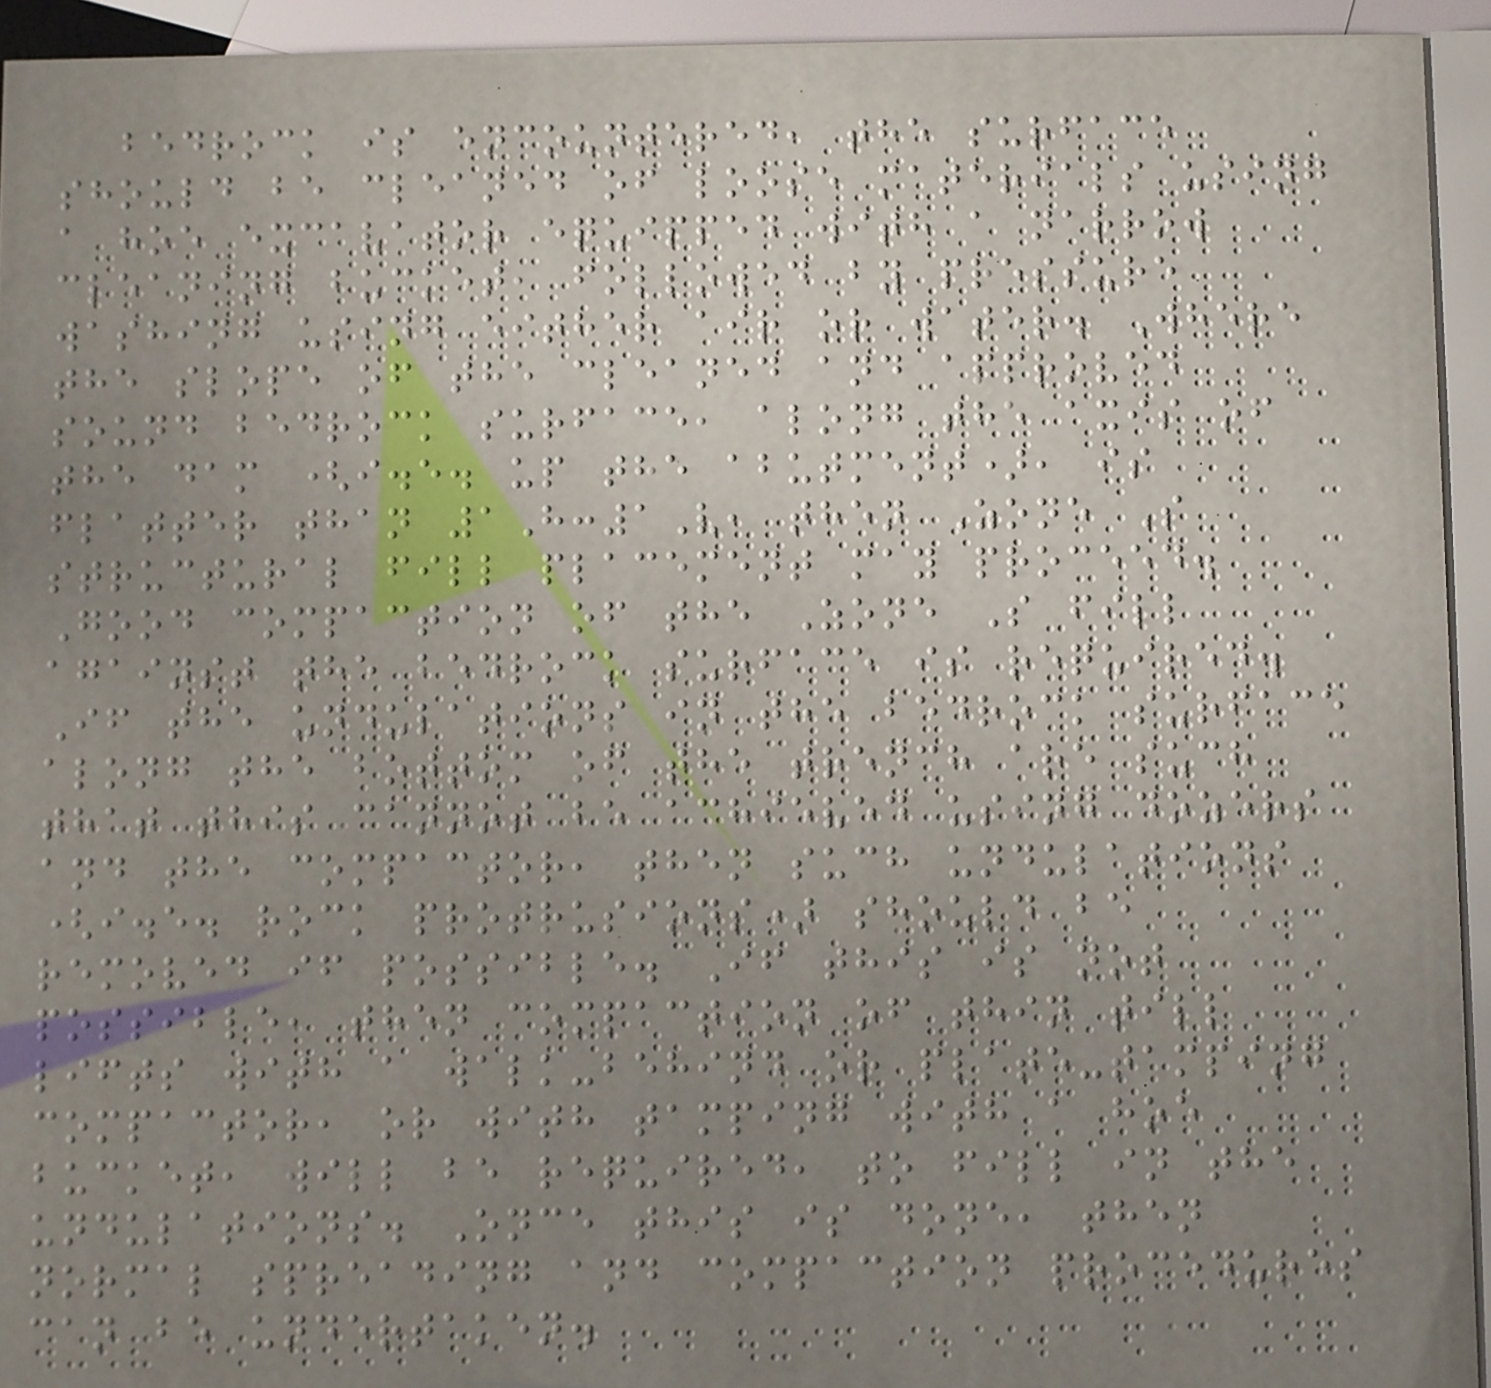bedrock is encountered, the surface
should be cleaned of loose materials using
a hoe excavator equipped with a narrow
cleaning bucket, followed by pressure
washing using either air or water. Where
the slope of the cleaned and approved
sound bedrock surface, along the axis of
the dam (i.e. up the abutment), is
flatter than 1H:1V, then Zone S
structural fill placement may proceed.
Good compaction of the Zone S fill
against the bedrock surface is required.
If the undulations in the bedrock surface
along the bottom of the trench are such
that this cannot be achieved using dozers
and the compactor, then such undulations
(i.e. rock protrusions) should be
removed if possible. If this is not
possible, then compaction of thin till
lifts with a walk-behind or plate-tamping
compactor, or with tamping with a hoe
bucket, will be required, to fill in the
undulations. Once this is done, then
normal spreading and compaction procedures
can be undertaken.
